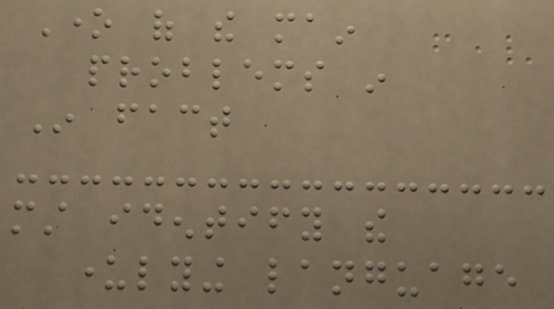One of the main
problems in
In fact
must identify the
underlying language
